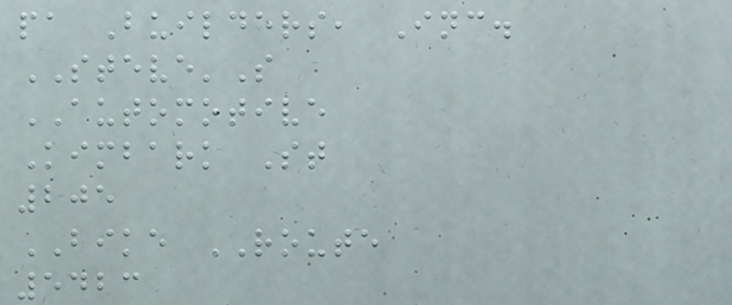pa Builders, Inc.
STEVE'S
AUTOMOTIVE
Kimbark St
205
BIKE ROUTE
5423
